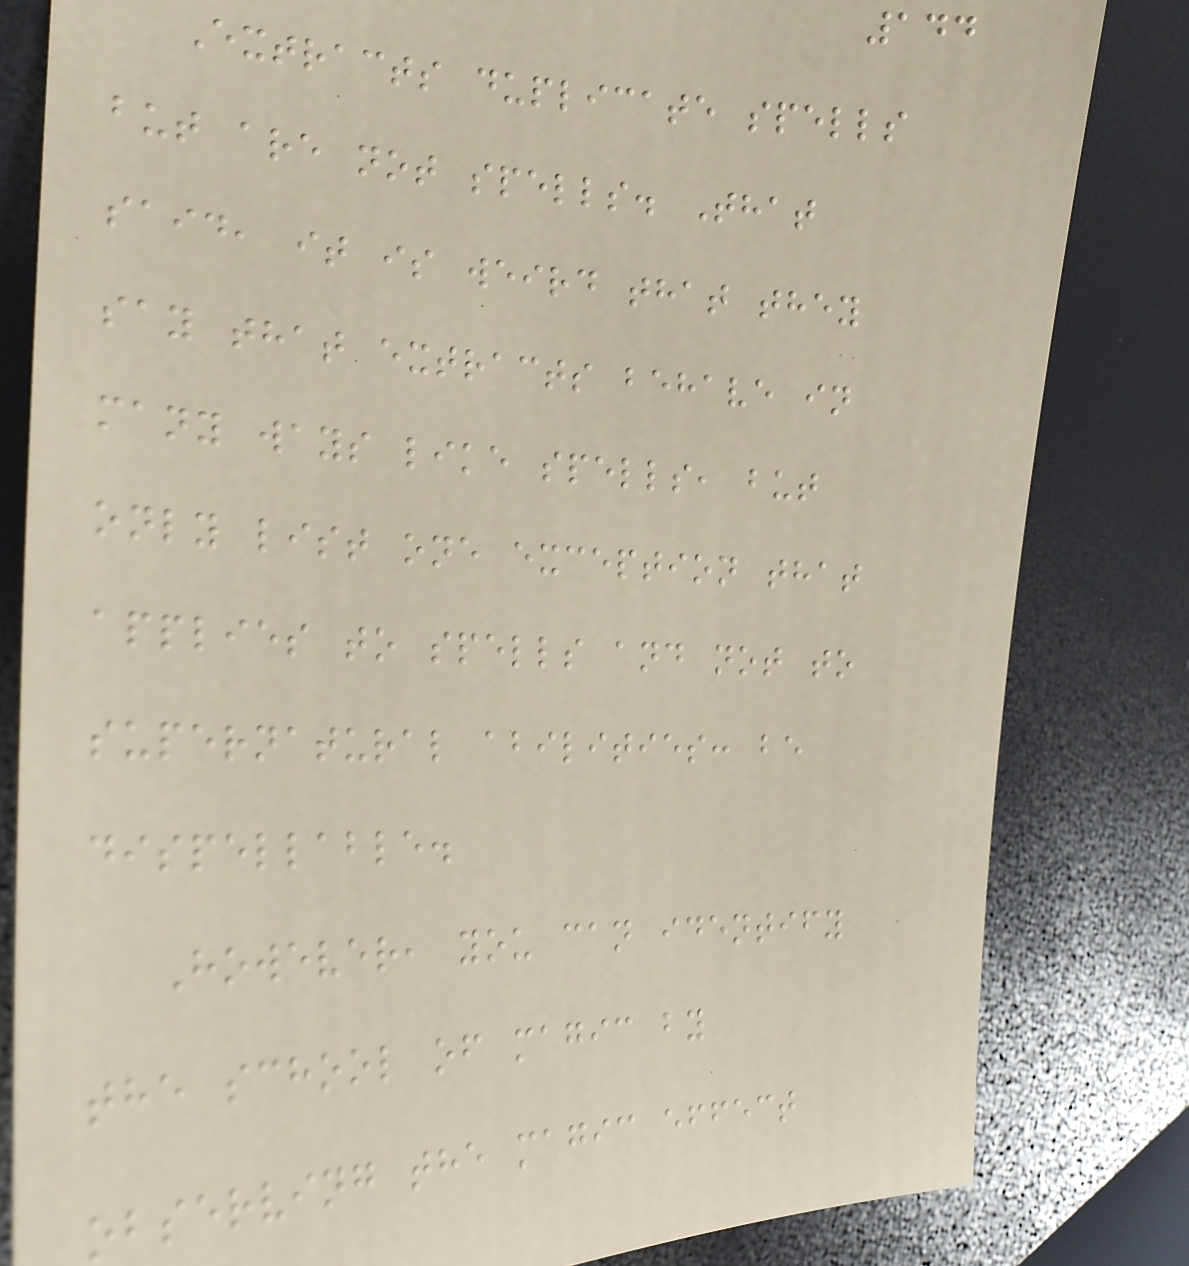144
Extracts duplicate spells
but are not spells. That
said, it is weird that they
say that extracts behave in
many ways like spells, but
only list one exception that
applies to spells and not to
supernatural abilities: be
dispellable.
However, you can identify
the school of magic by
observing the magic effect
